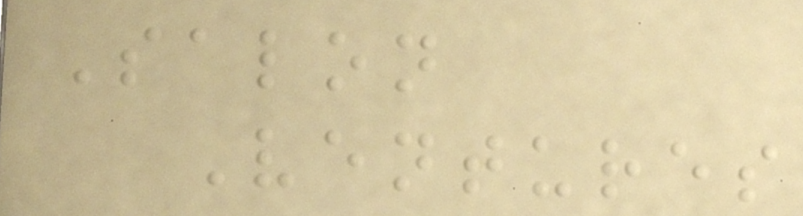Salon
Ventures
